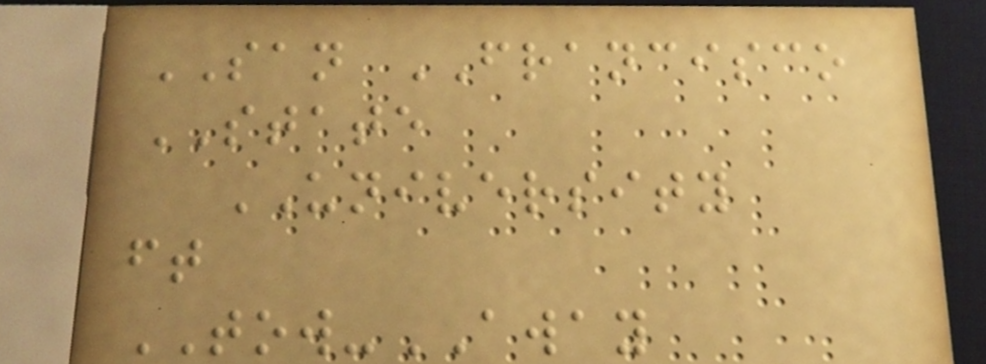SAN FRANCISCO
STATE
UNIVERSITY
ft
TOW-AWAY
